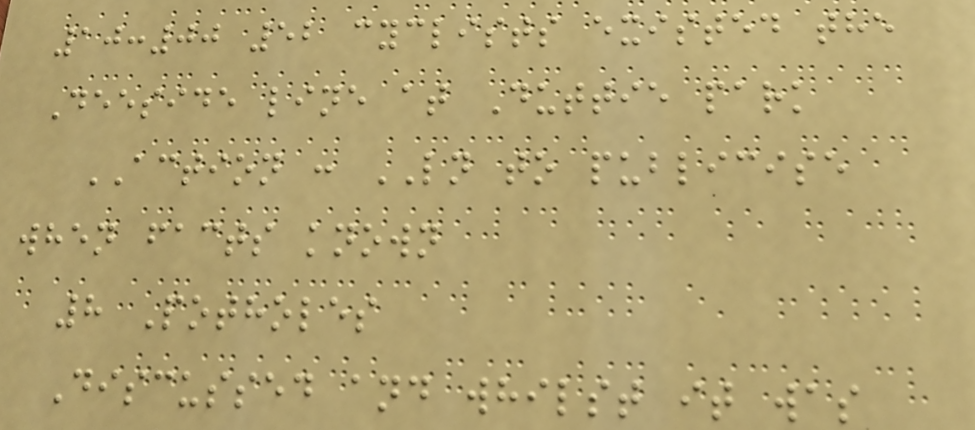10:00 52 cyclists existed the
Deeside line at Duttie park
ACTION : LN to publicise
when facts known
8 Potholes
Discussed and whilst it was
